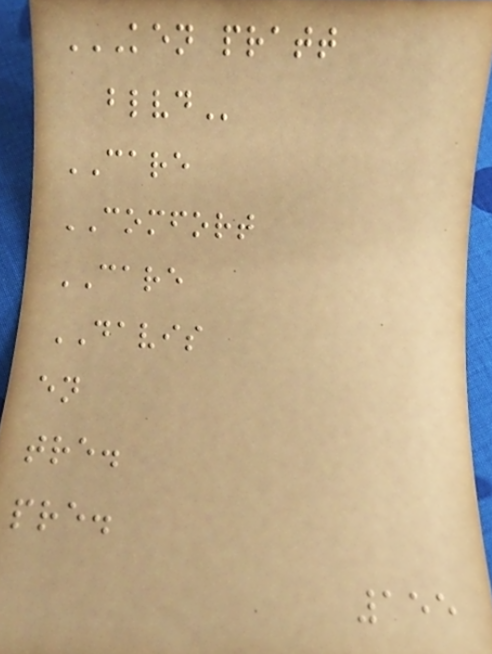KEN PRATT
BLVD
CARE
COMFORT
CARE
DAVIS
en
tre.
pre.
155
